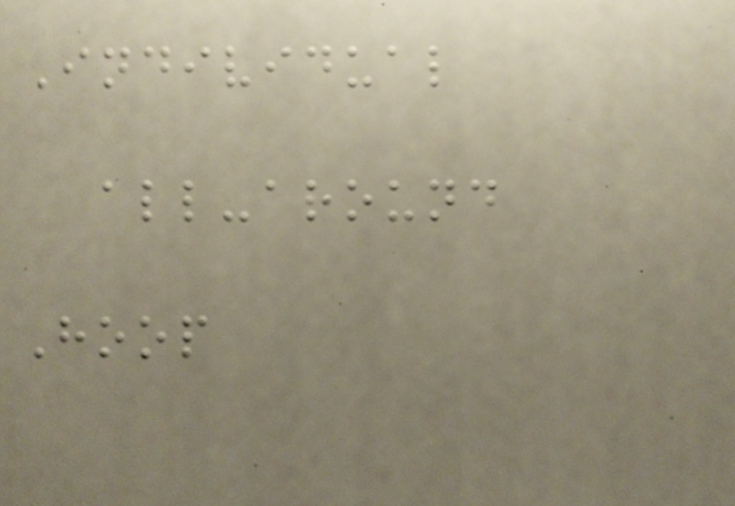Individual
all-around
Hoop
